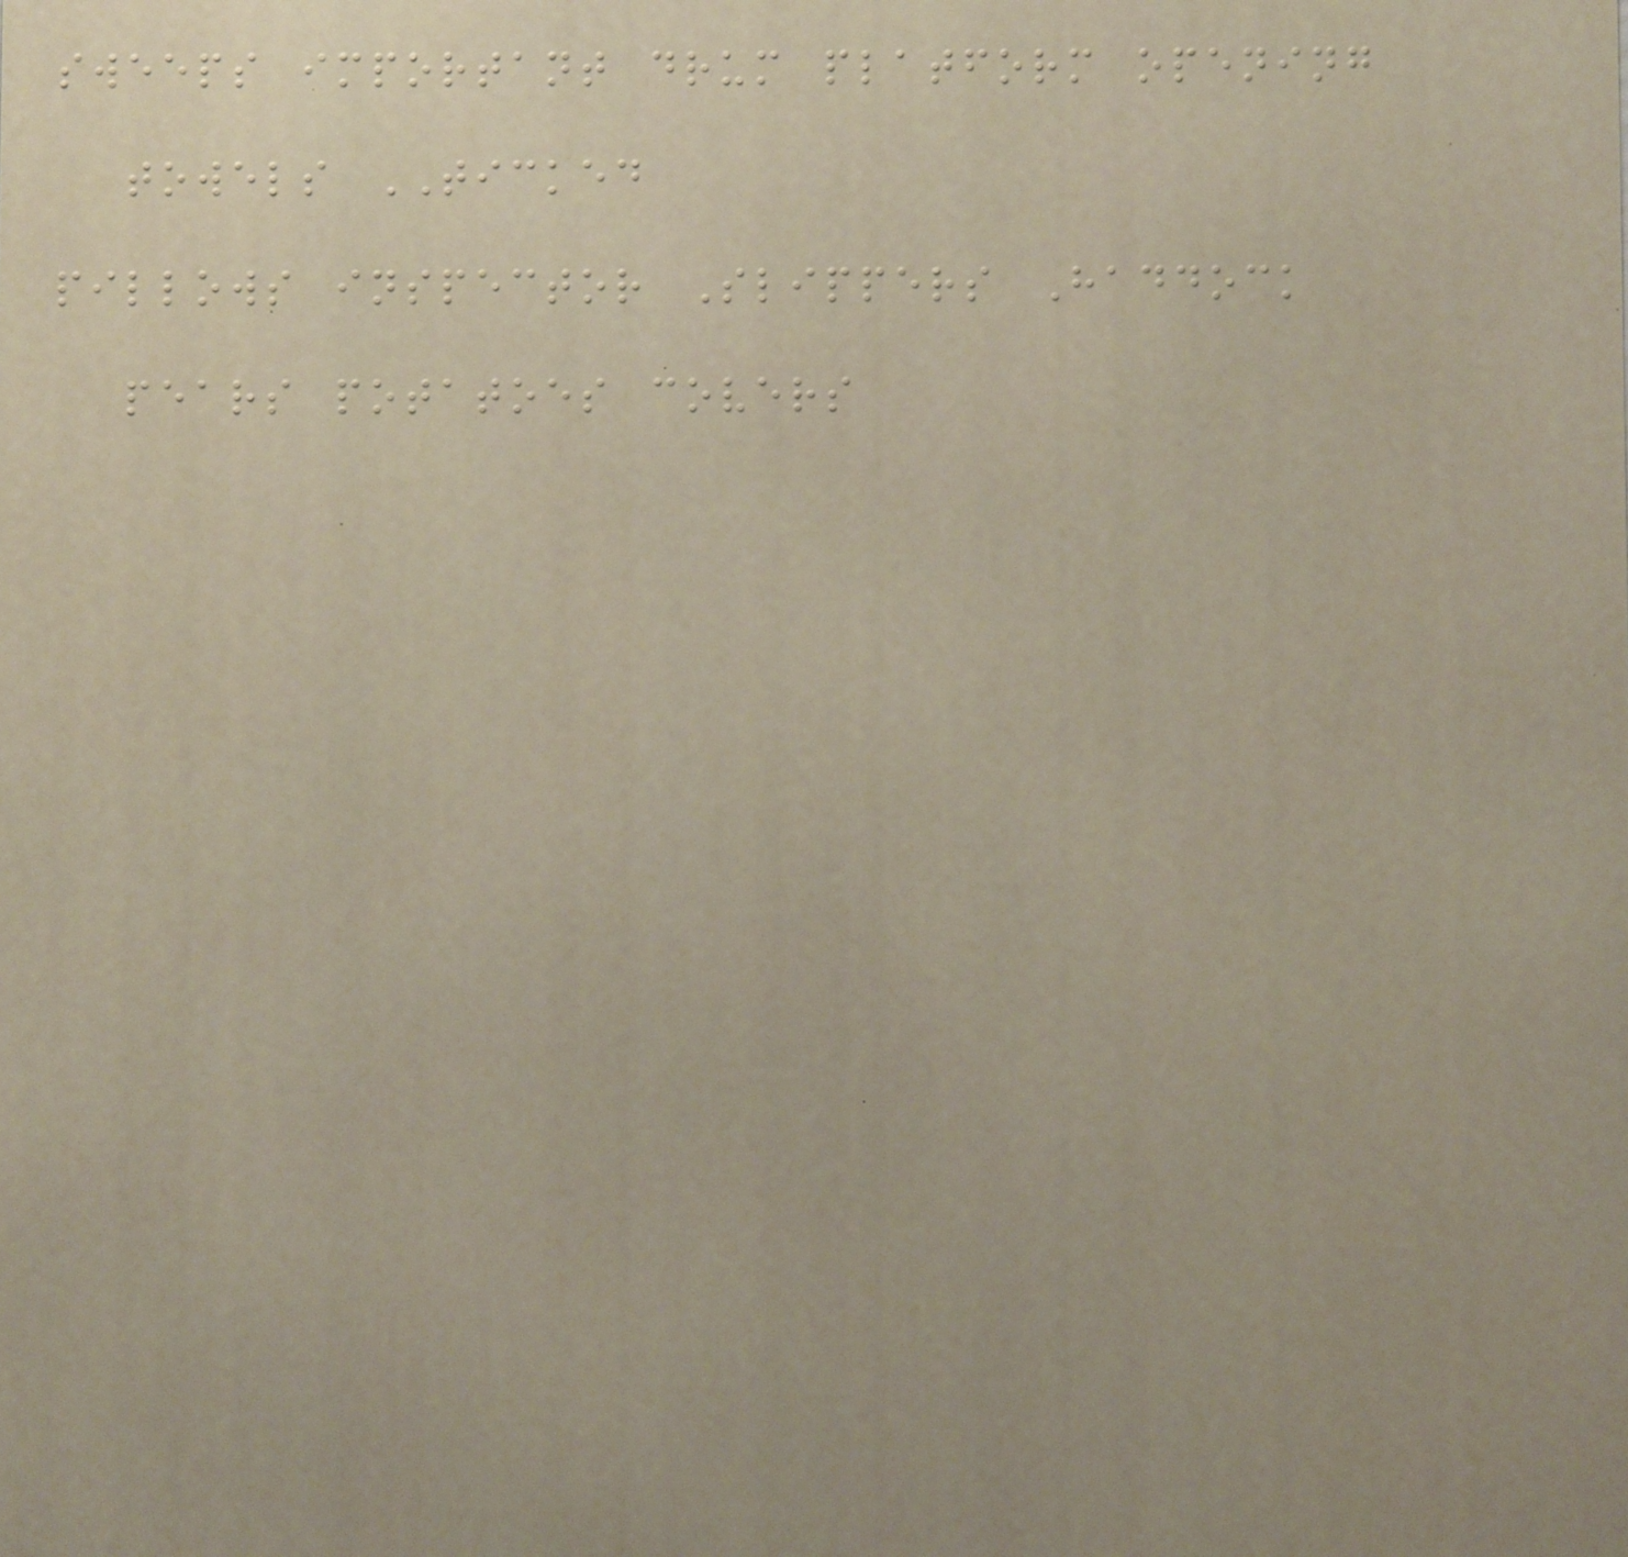sweeps important drum platform opening
towels TICKED
pillows inspector Slippers Haddock
pears potatoes covers
